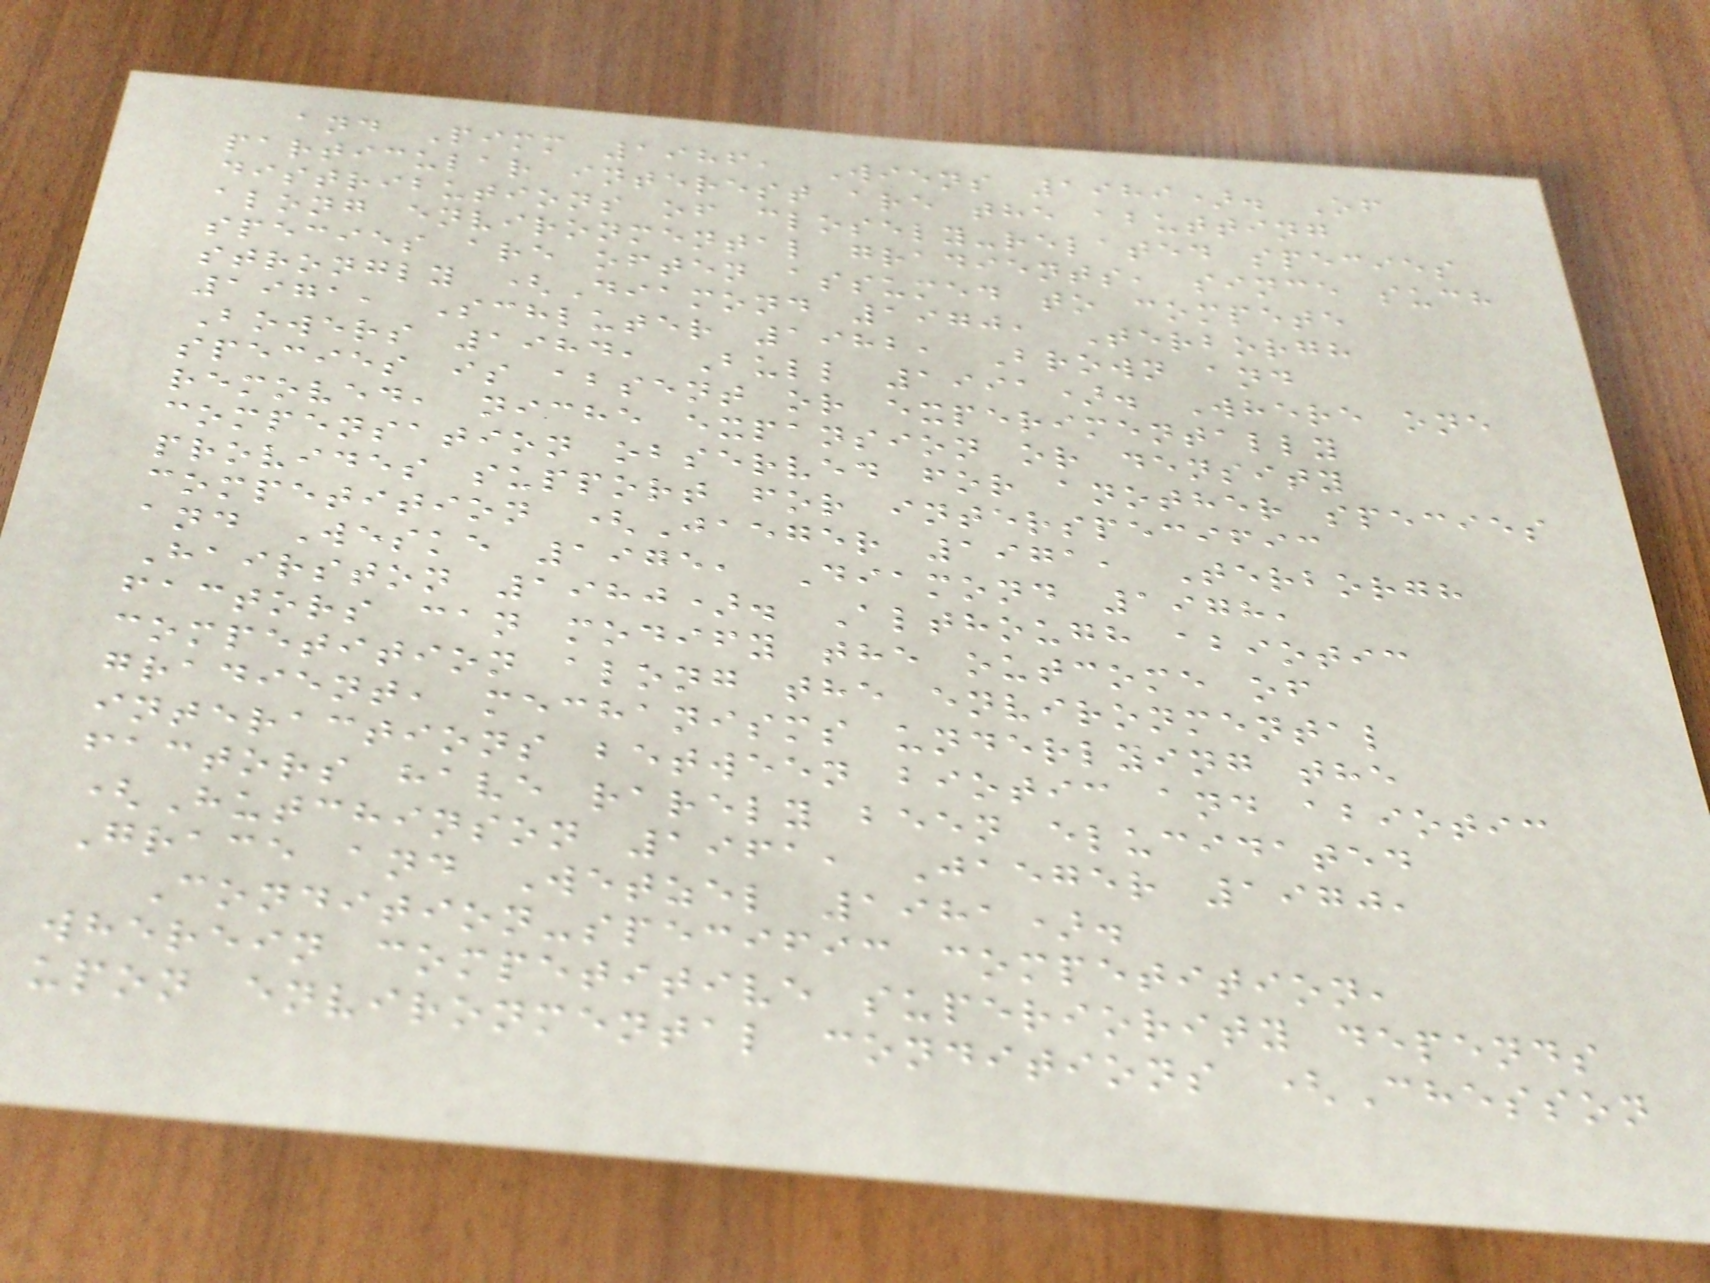and Pimm 1986, Wiens 1989). Of
particular interest are the abutting
distributions of closely-related species
along environmental gradients, since such
species are often assumed to compete
strongly (Diamond 1970, Terborgh
1971, Schluter 1982, Brown and
Bowers 1984, Bull 1991). Where one
species is absent or experimentally
removed, niche expansion or density
compensation observed for another species
provides support for interspecific
competition (Jaeger 1971, Terborgh
and Weske 1975, Diamond 1978,
Hairston 1980). Although abiotic
factors can modify the outcome of
competition along the environmental
gradient, mechanisms underlying the
interactions between biotic and abiotic
factors have rarely been elucidated
(Hutchinson 1961, Jaeger 1970,
Grace and Wetzel 1981).
Condition-specific competition,
wherein competitive superiority depends
upon environmental conditions (Chesson
